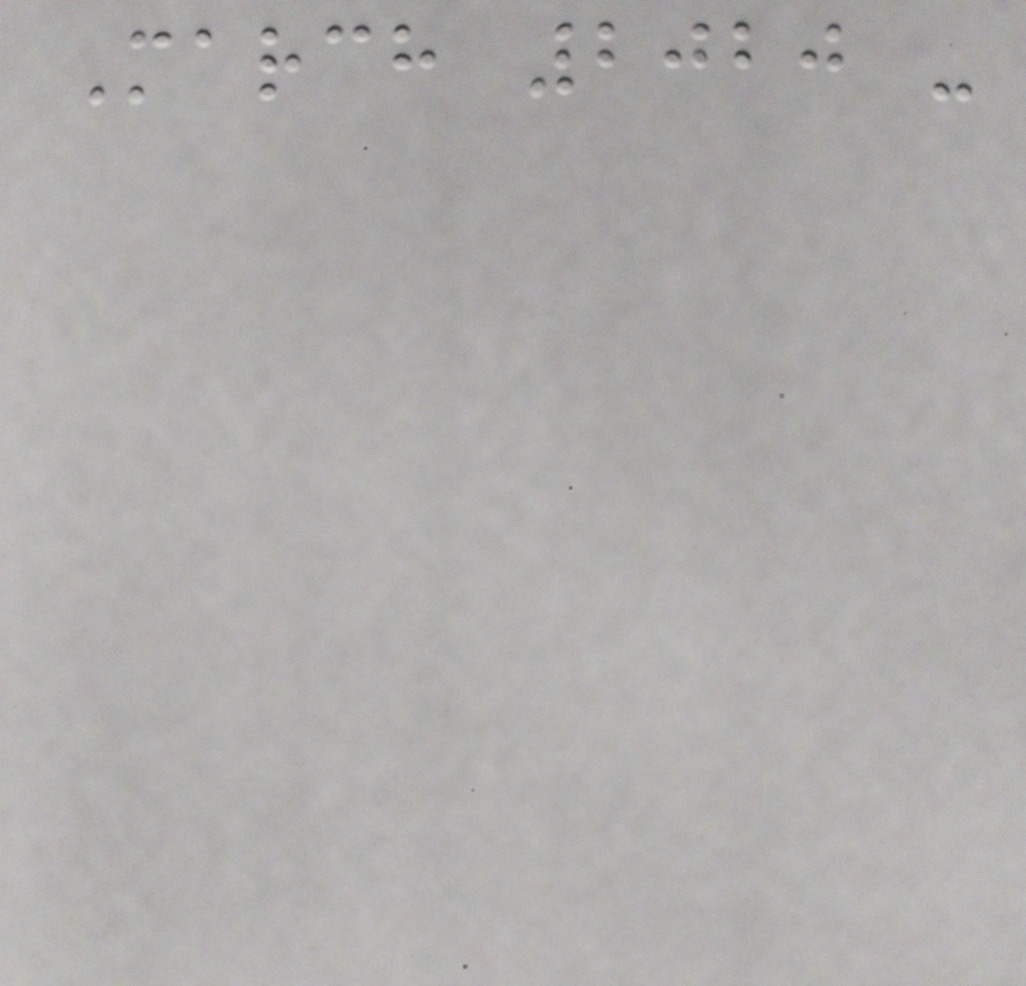March 2020 -
